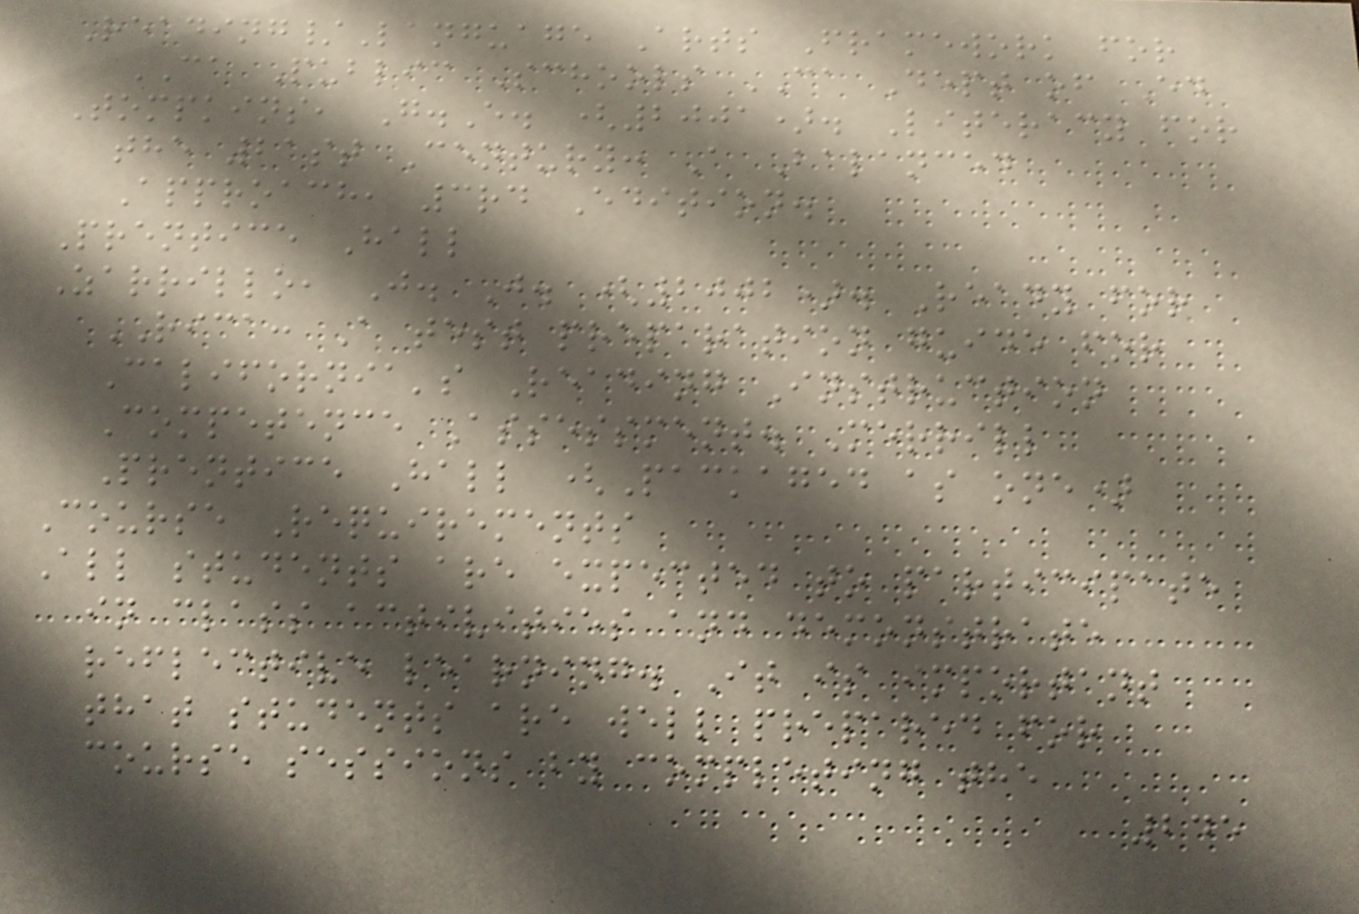Reading/Language Arts Framework for
CA Public Schools CA Dept of Ed
Tompkins, G.E. (2001). Literacy for
the 21st Century: A Balanced
Approach, 3rd Edition.
Prentice Hall
Zarrillo, J. J. (2002). Ready for
RICA: A test preparation guide for
California's Reading Instruction
Competence Assessment. Merrill
Prentice Hall (Packaged as one)
Course Requirements
All students are expected to participate
in class activities and demonstrate
reflective learning. It is important
that students are well prepared for
course sessions by completing the
245
